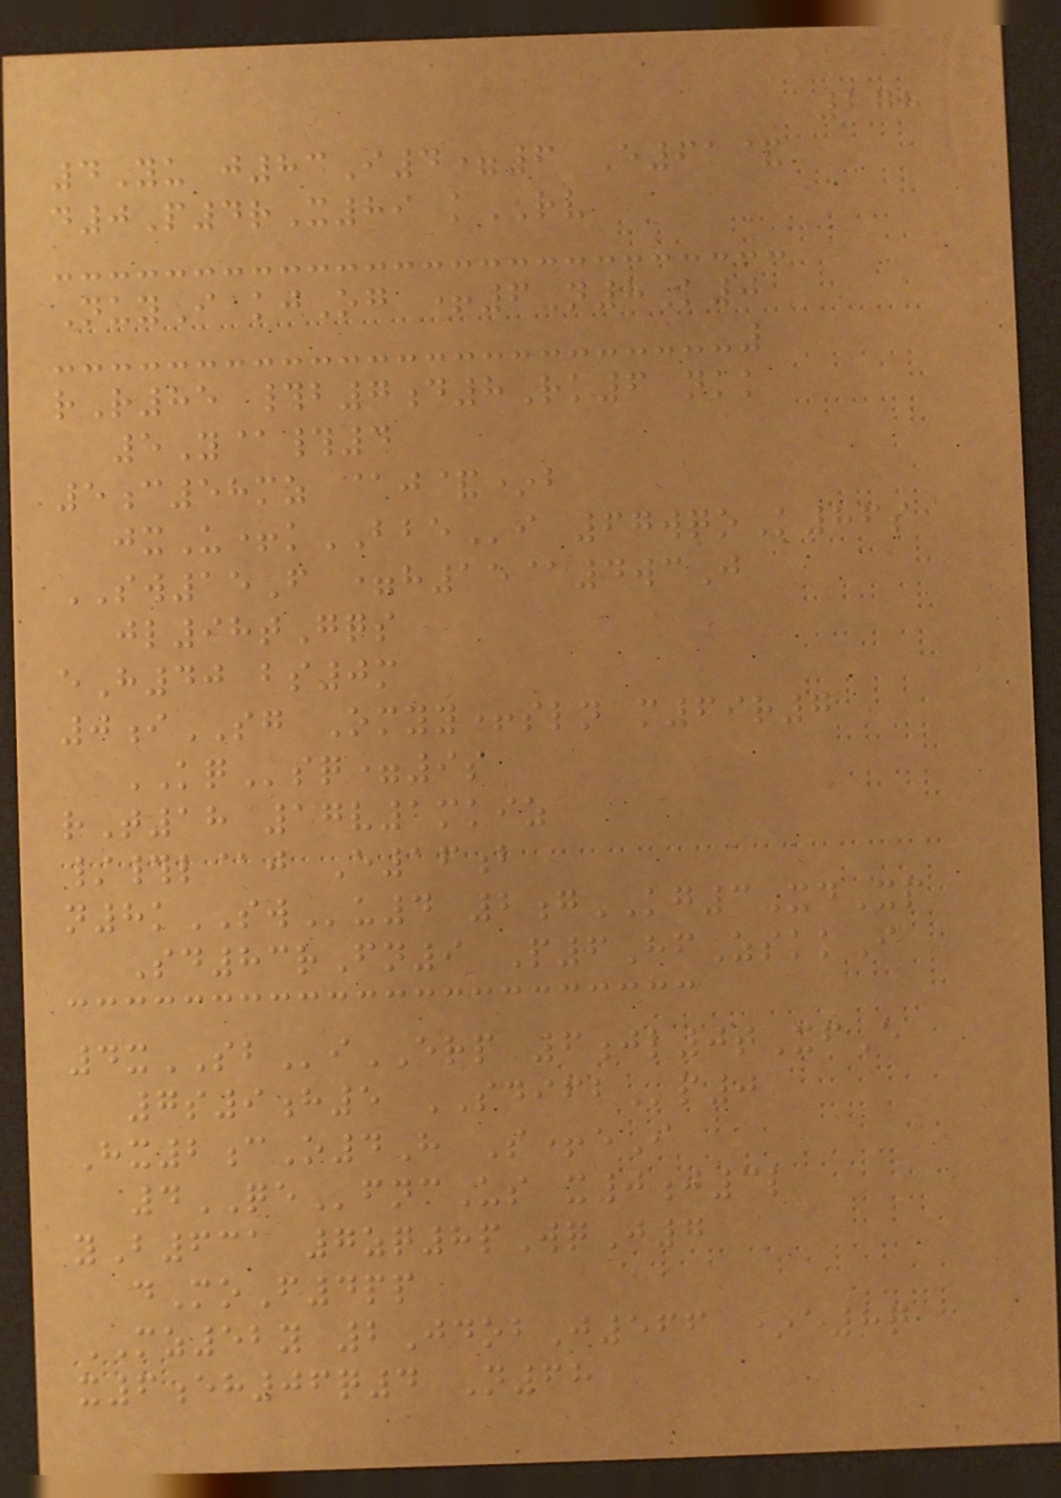278
4Yu j83I4=6 E61&
d0P4rX89 kRV
NuyI kjOg +6N8K0
rR85 #b7d8Rk6 nkk
5Y@#4
5c58mz @j&*b
jxU+kBBEi 67wqoK86s
SW15F =h15@4wcJ
jl98tGqs
eH40 bs0m
0iSG Omyy+sln m69r7
KQsq=9s
rT18 17v1mkiz
/#l@j E16b
n8kSWu4 2gKG3XdXp
Sd83rFn9 P6HfZskkI
4xSBiERP 6jl0tXfE
7s9h5 SDIFBp0
Hx2cO4H S+eI
4QEfncUs x0j3l
yB631 7zq8pWqJ7
dMoF4pp
MZ52y 2JdobJ566 *a8q
x6eh06q4 N68
